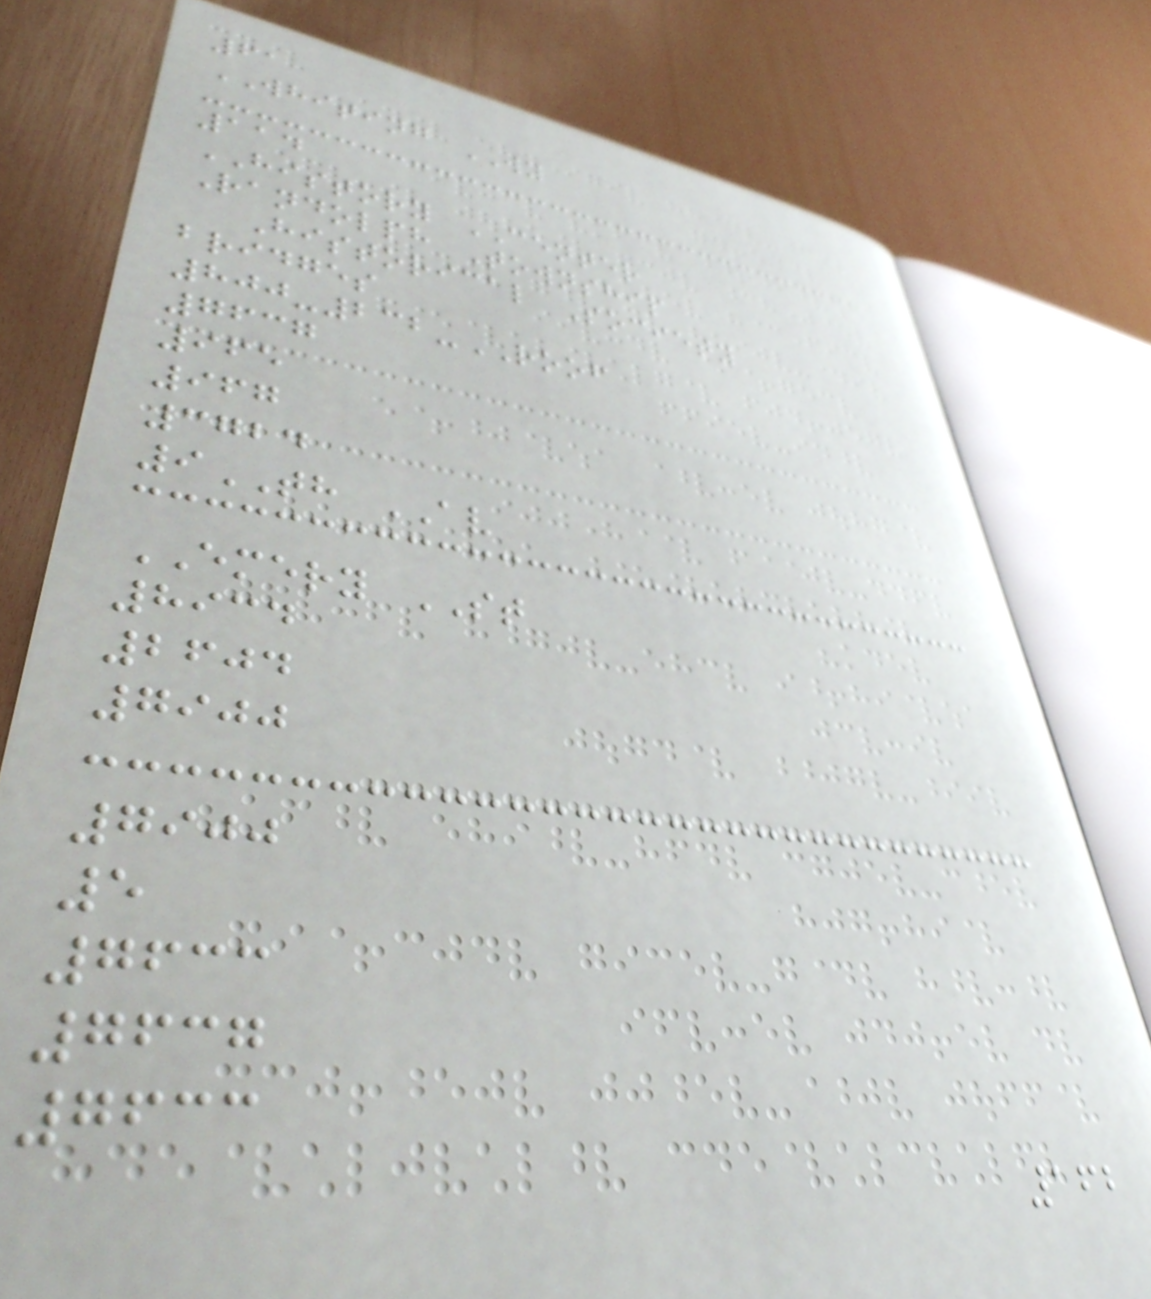61
WHITING WY
114
HISTORY CENTER
Randolph Township
Historical Society
bridges
800-232-ROOF
7637
965
967
3724
9TH AV
EMERY ST
8934
2604
7900
7900
5
7633
7637
7633
162
